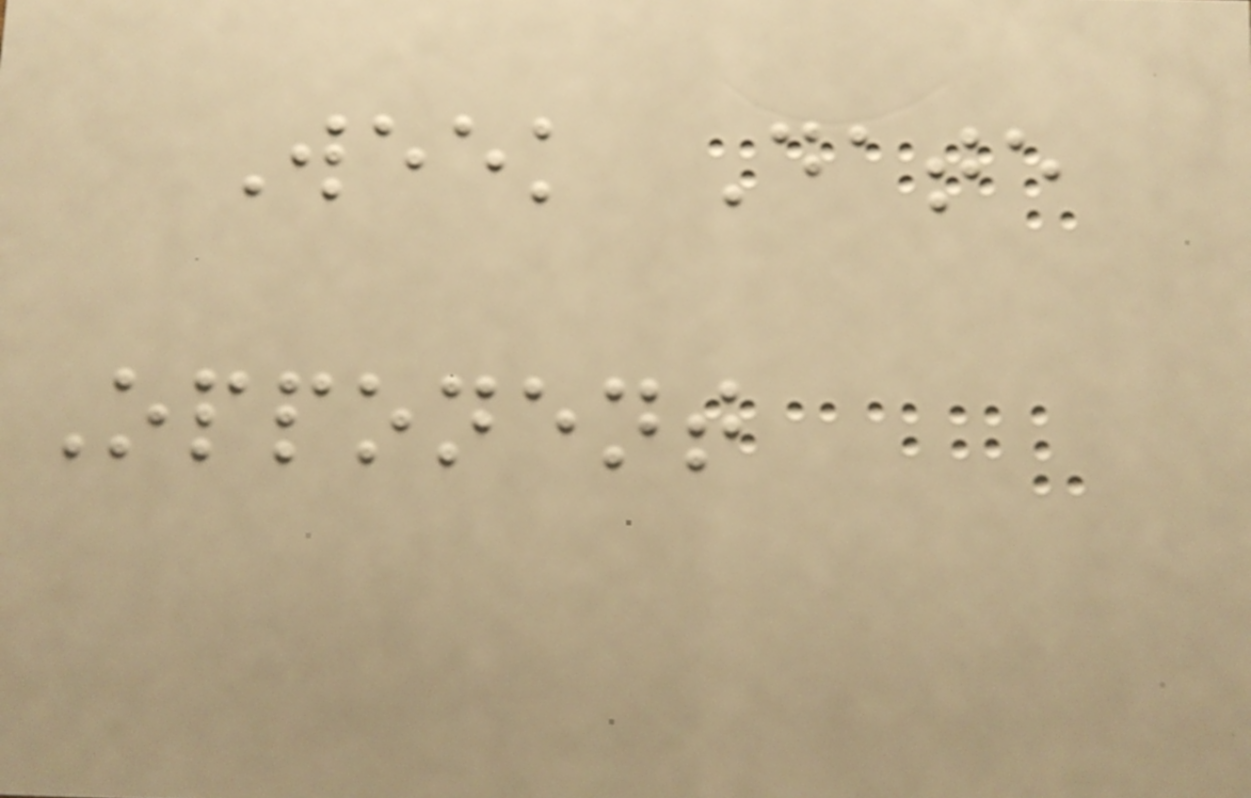Week Date
Opponent
